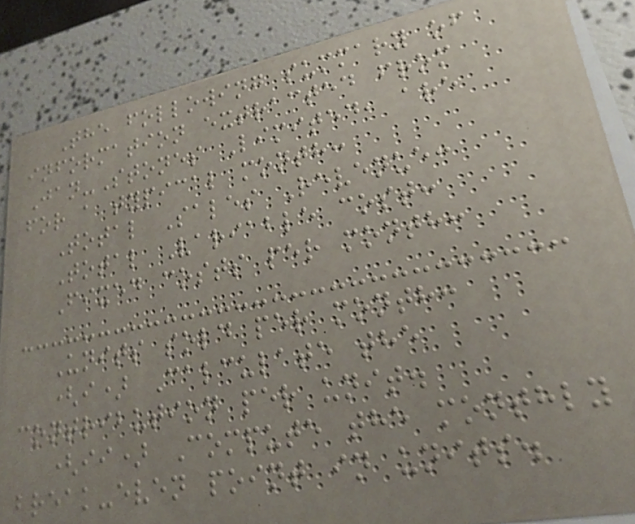The following summary of
information extracted from
Jan-Stones Limited, are
for a typical month:
Total Sales Revenue:
Total Variable cost:
Fixed costs per month:
Units sold per month:
(i) Calculate the
contribution per unit.
(ii) Compute the monthly
break-even point in units.
